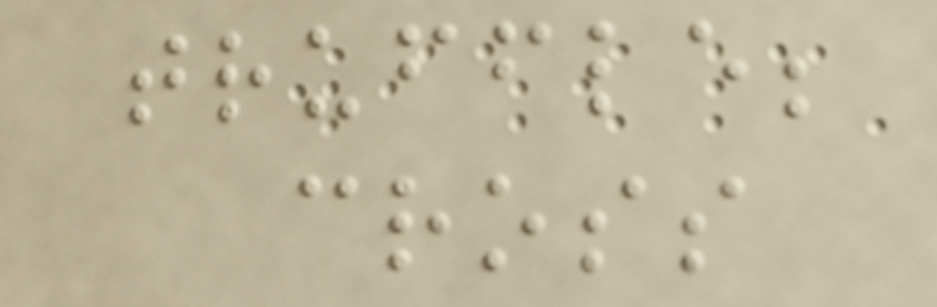truffle;
cross
